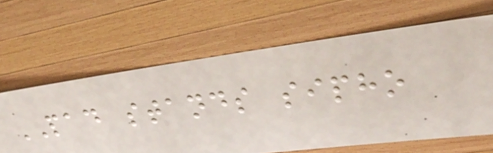PAD stands sipho
